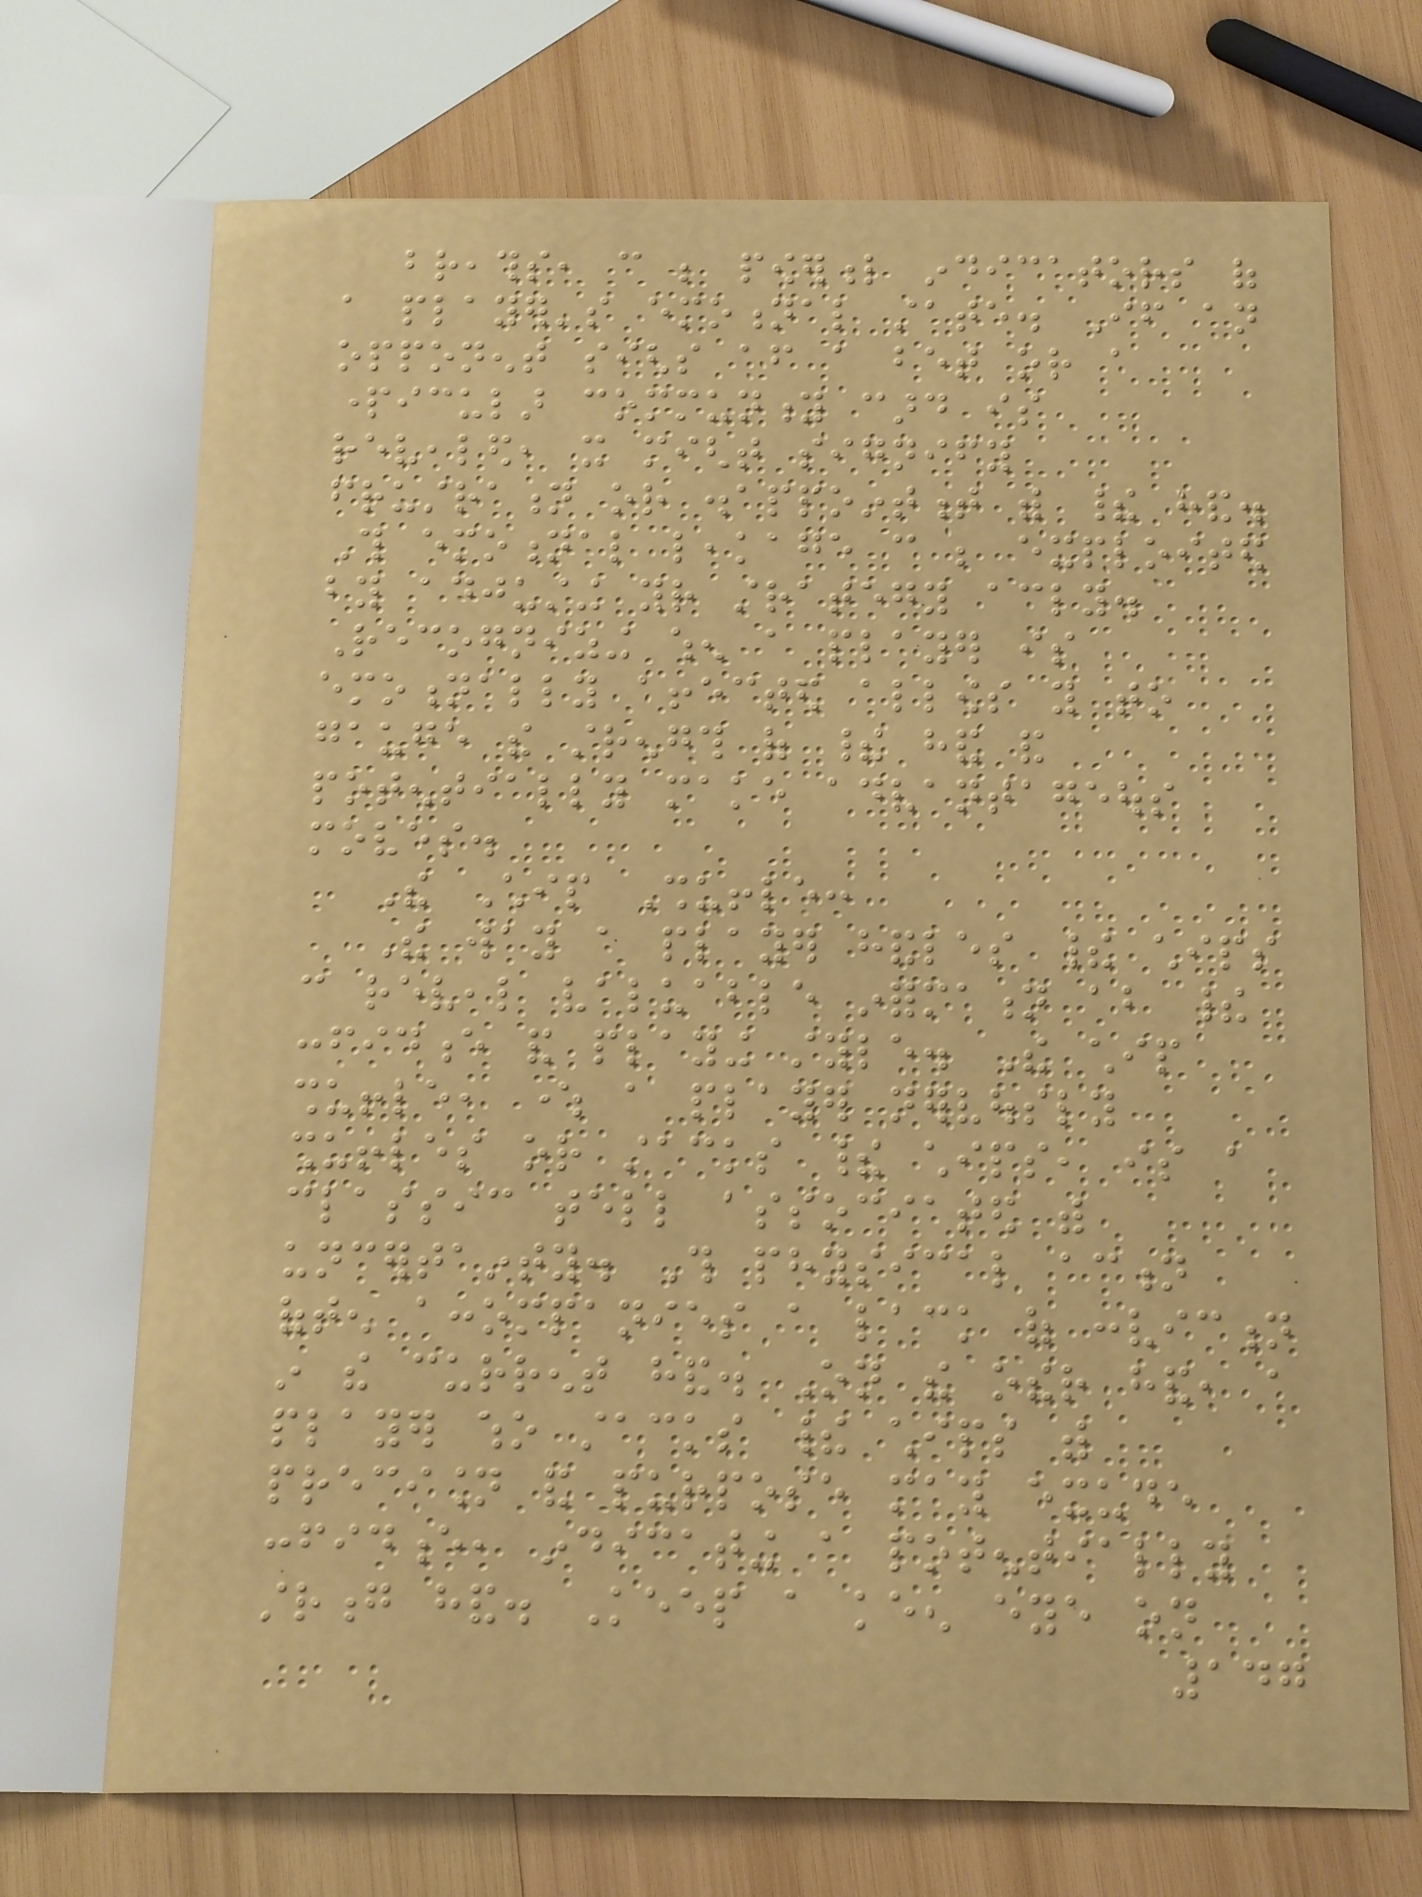breaths, can be powerful indicators of
a player's emotional state. If an
opponent sighs after a bet or a
particular community card is
revealed, it might signify
frustration or disappointment with their hand.
This emotional leakage can be exploited
by adjusting your strategy accordingly.
Recognizing when a player is
emotionally affected allows you to
gauge the strength of their hand and
potentially make advantageous
moves.
The Chip Shuffle:
The way a player handles their chips
can reveal valuable information about their
confidence and playing style. The chip
shuffle, where a player nervously
shuffles or stacks their chips, is a
classic tell associated with
uncertainty. This physical action
often accompanies a lack of conviction
in the current hand. On the other hand, a
player who stacks their chips with
precision and purpose may exude
confidence, indicating a potentially
strong hand. Keep a keen eye on
147
